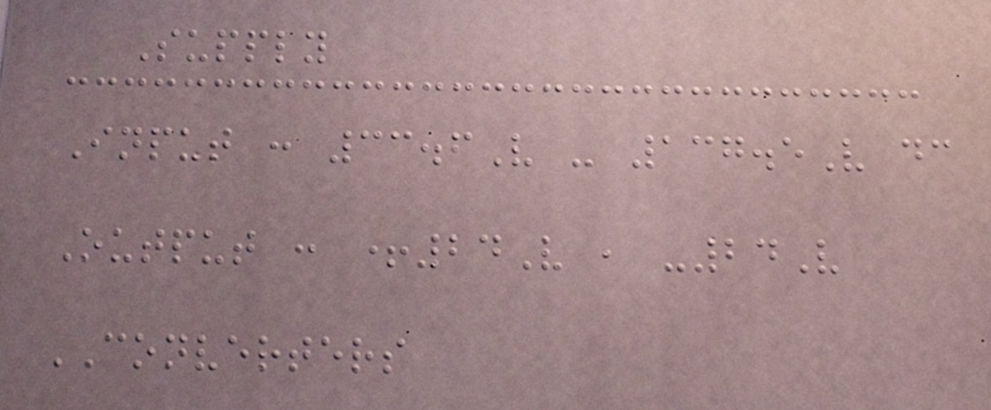Supply
Input : 33.6V - 137.5V dc
Output : +24V , -24V
CONVERTERS
